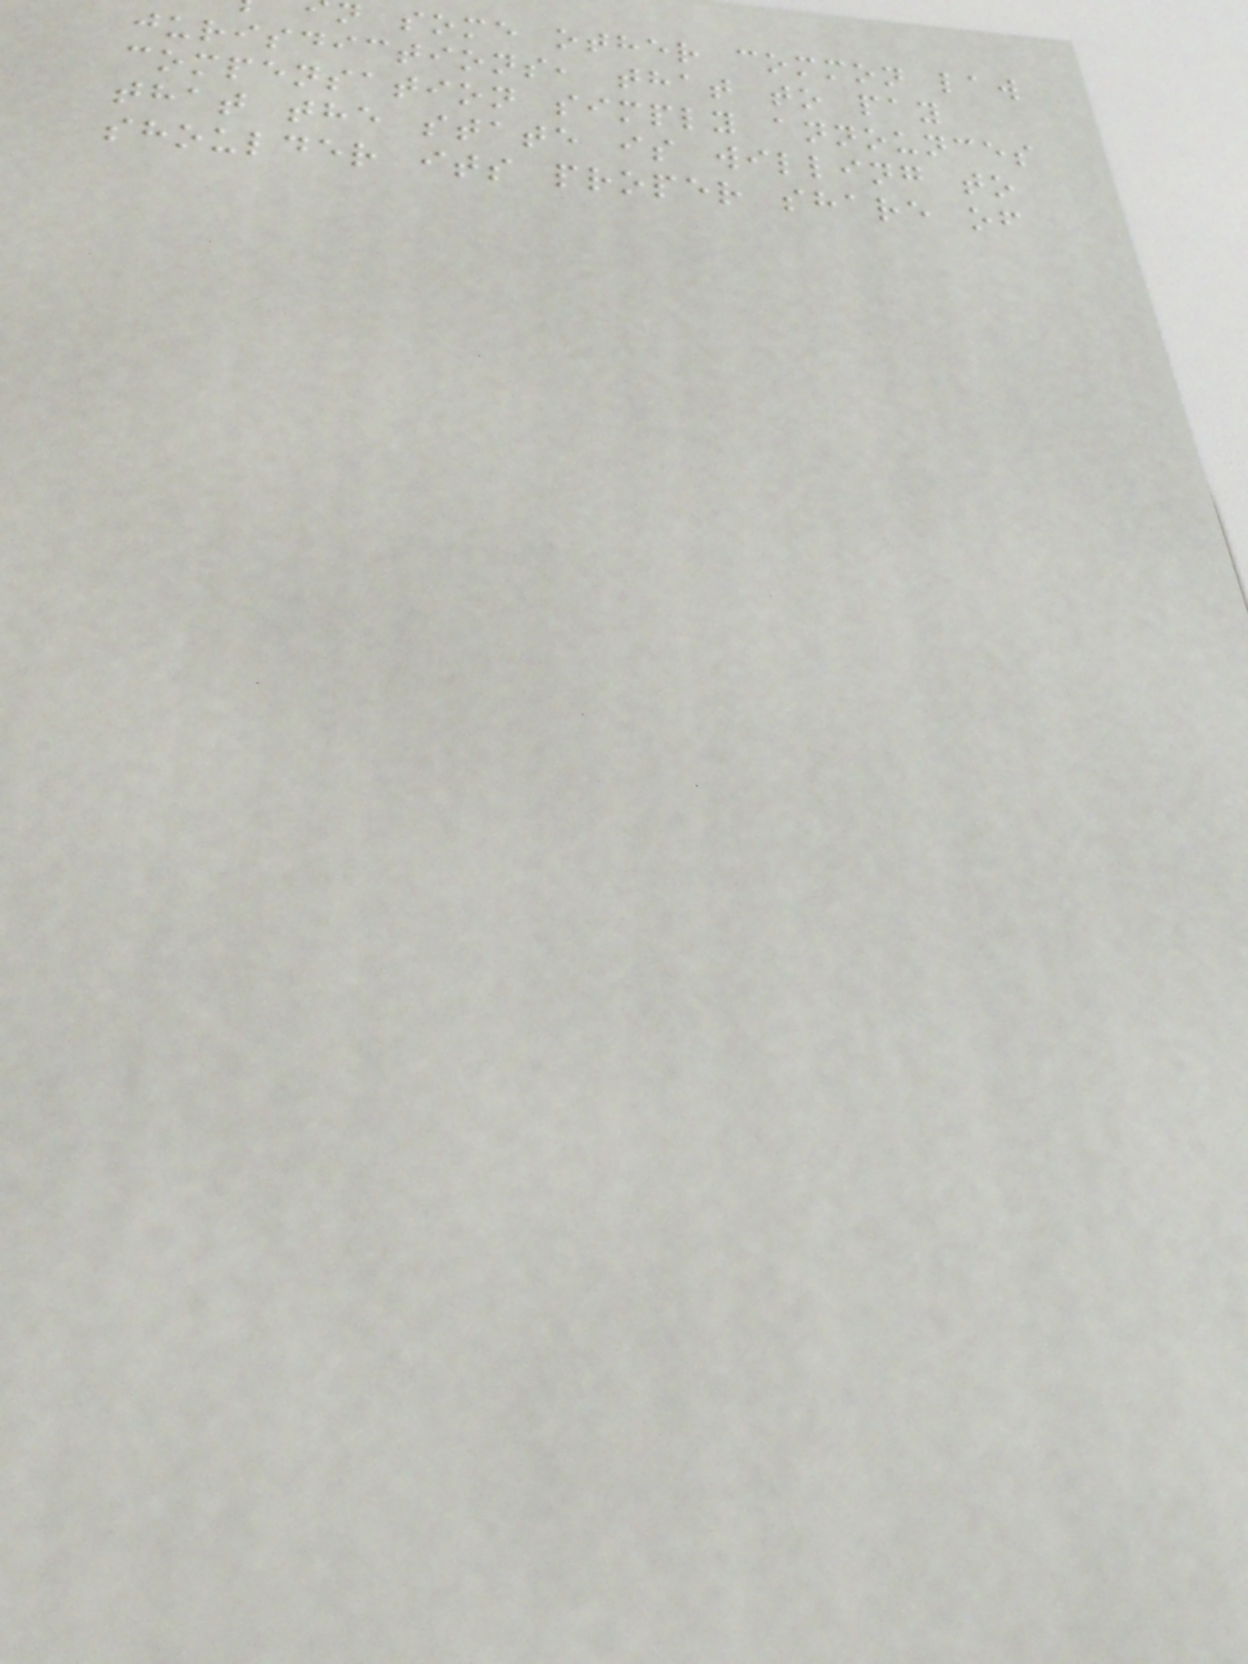some other common law
jurisdictions, that to pay
compensation simply announces
that the state is willing to
shoulder its proper share of
